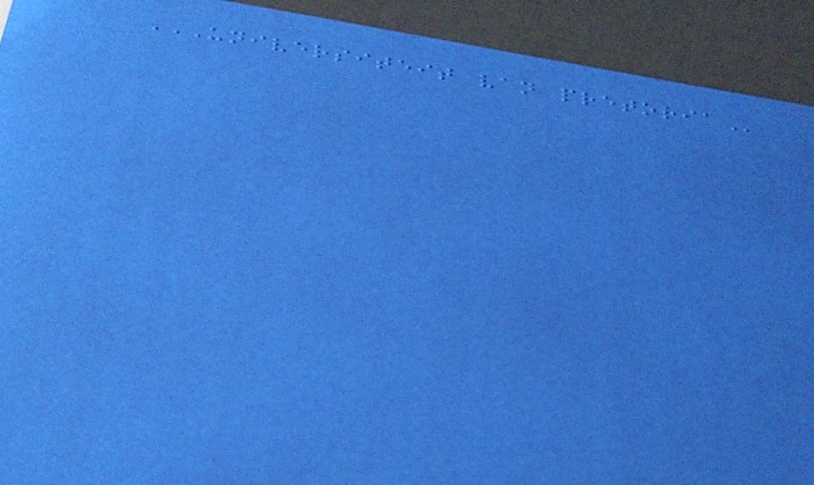UNIVERSITEIT VAN PRETORIA
